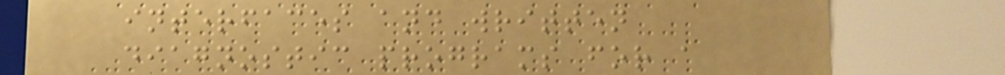interfaces and written
diagnostic programs for a
